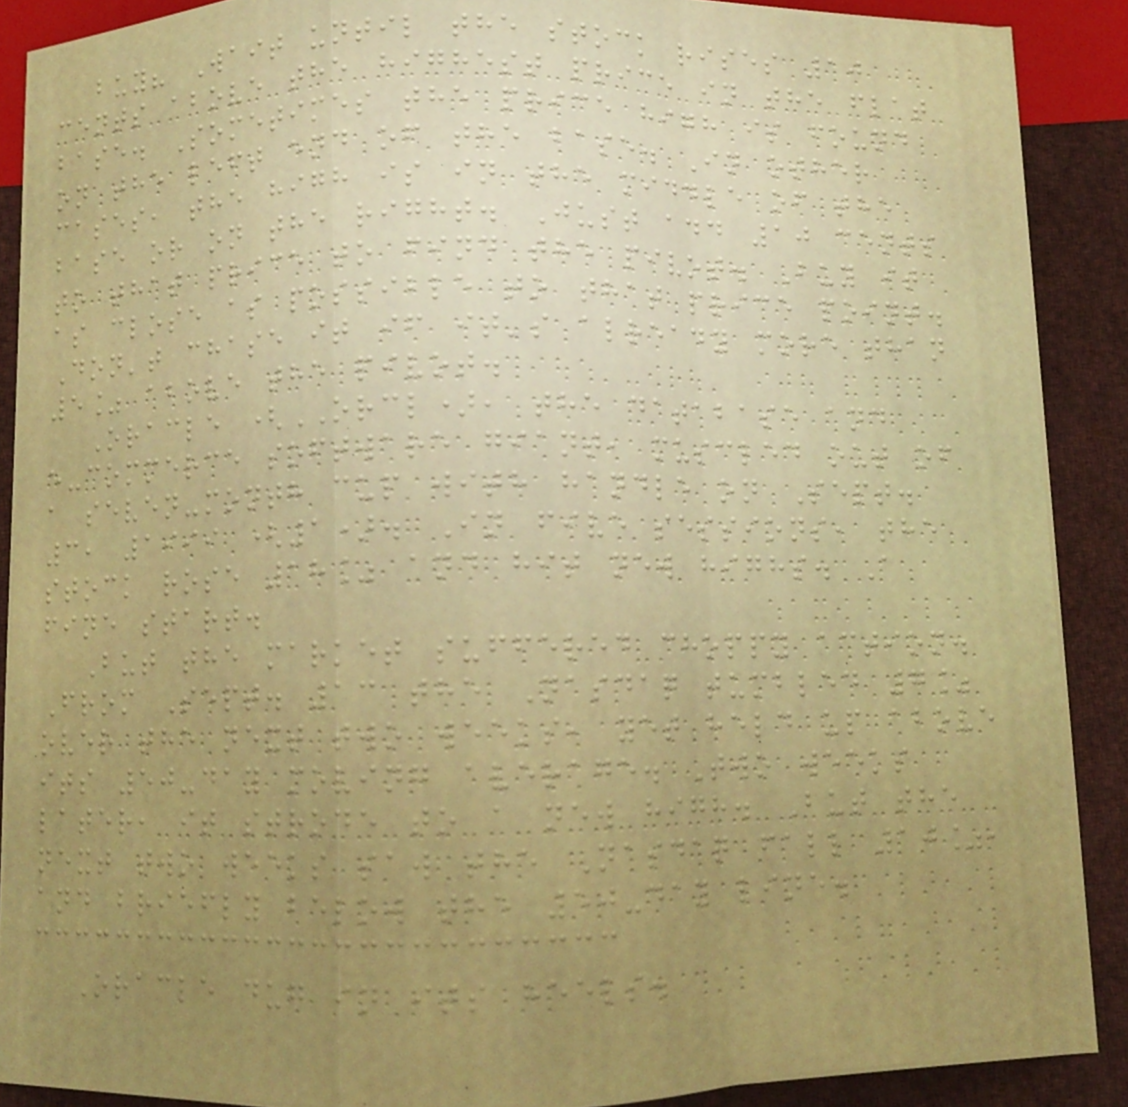buy? Wait until the stock rises 10
cents above the highest price in the flat
base. Sometimes the price high is found
on the left end of the base. In other
cases, the high is in the middle of the
base or on the right. Just add 10 cents
to that price to find the pivot. Buy it
as close as possible to that price point.
Don't chase it if it's already more than
5% above the pivot.
Oracle (ORCL), the database and
e-commerce software giant, muscled out of
a seven-month cup with handle on Sept.
3, 1999 (1). In five sessions, the
stock rose 18% and hit new highs. A
fine start.
But the market suffered choppy action.
From Sept. 13 the Nasdaq tumbled 7%
over the next two weeks, yet held up above
its 50-day moving average. Two weeks
later, it strode to a new high. But the
next two weeks saw the Nasdaq fall 10%,
and briefly below the 50-day line.
Oracle dug in its heels.
